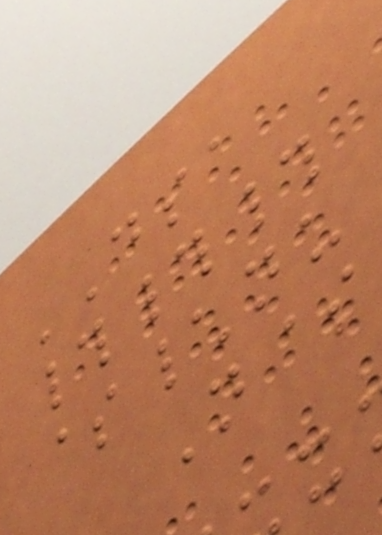DSA
###
$\nu
N$
